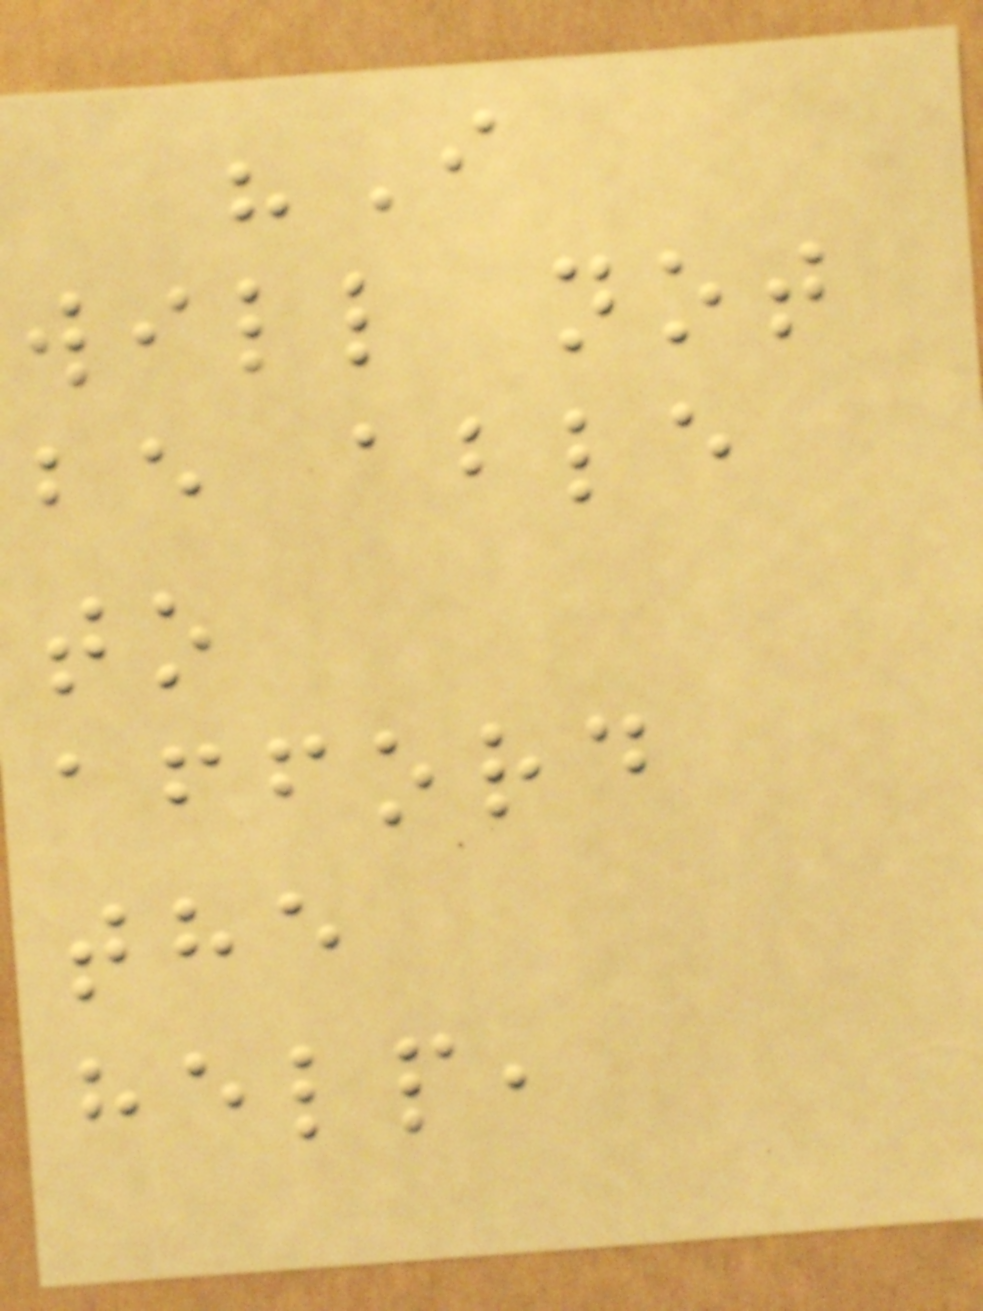"I
will not
be able
to
afford
the
help,
